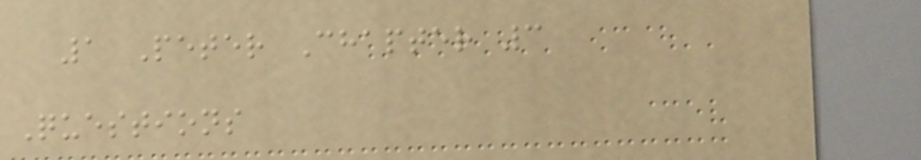1 Peter Chapter 3
Questions
